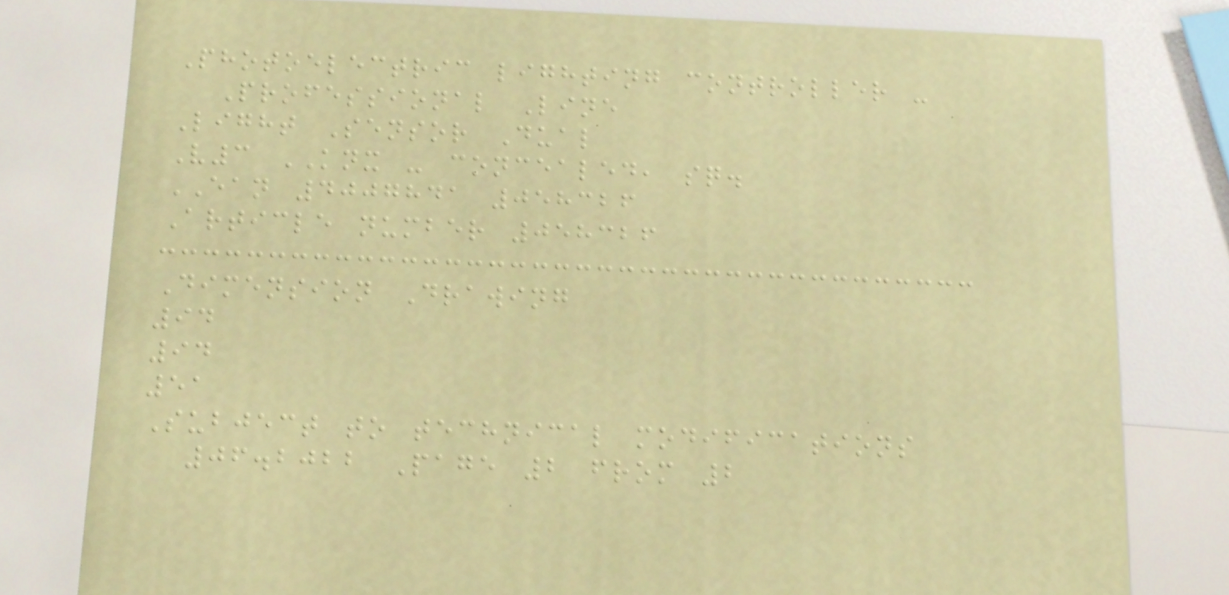Photoelectric lighting controller -
Professional Line
Light Sensor Dual
V3 KNX - concealed, sq.
EAN 4007841 058326
Article number 058326
Dimension Drawing
94
94
51
Subject to technical modifications
06.2022 Page 2 from 2
